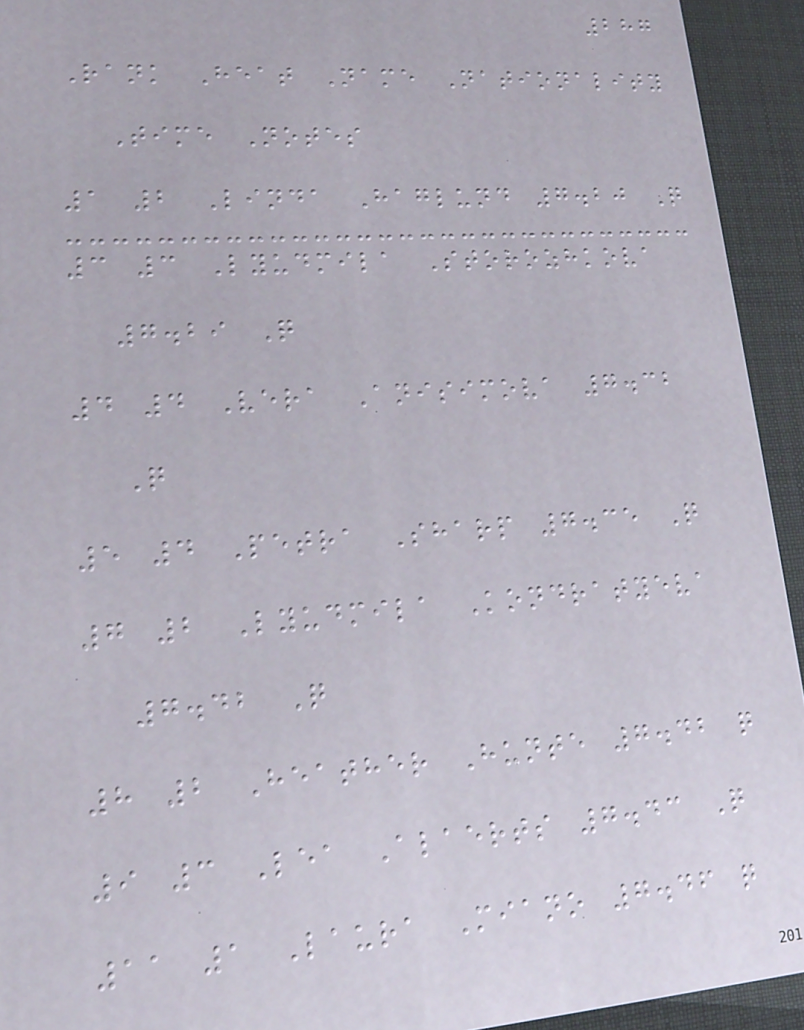287
Rank Heat Name Nationality
Time Notes
1 2 Linda Haglund 7.20 Q
3 3 Lyudmila Storozhkova
7.29 Q
4 4 Vera Anisimova 7.32
Q
5 4 Petra Sharp 7.35 Q
7 2 Lyudmila Kondratyeva
7.42 Q
8 2 Heather Hunte 7.42 q
9 3 Lea Alaerts 7.43 Q
11 1 Laura Miano 7.46 q
